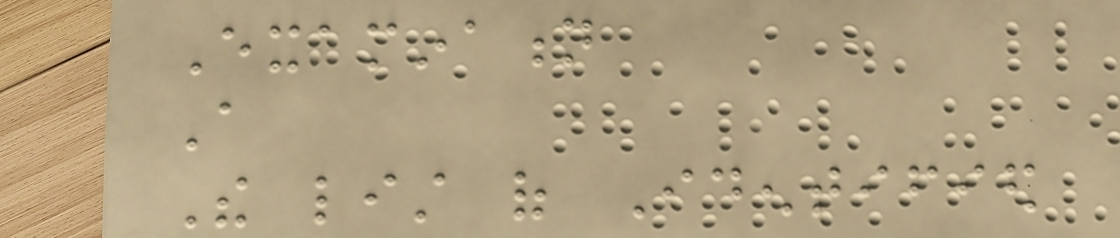Examination
A
The list of Identified
